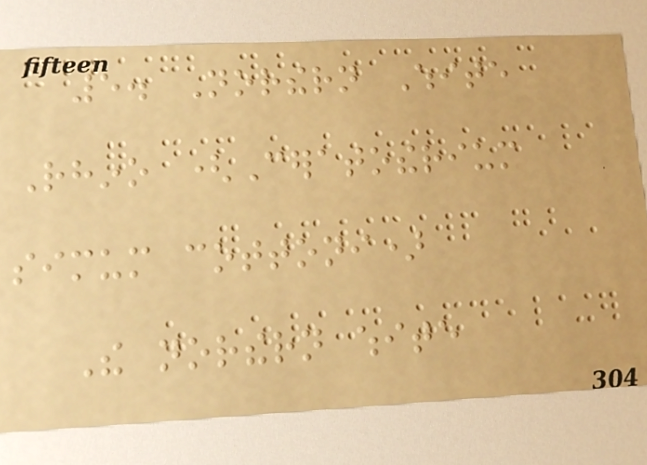5. Northern White
Rhino (Ceratotherium
simum cottoni)
The northern white
